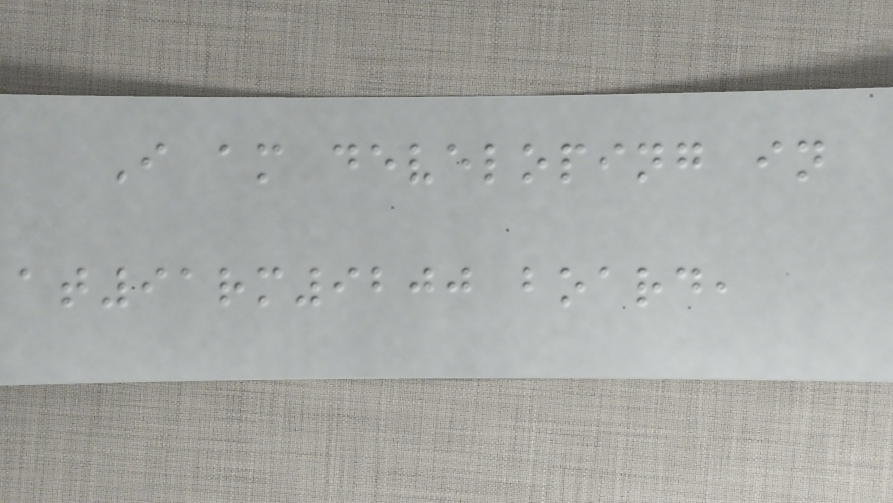I am developing in
at91rm9200 board,
